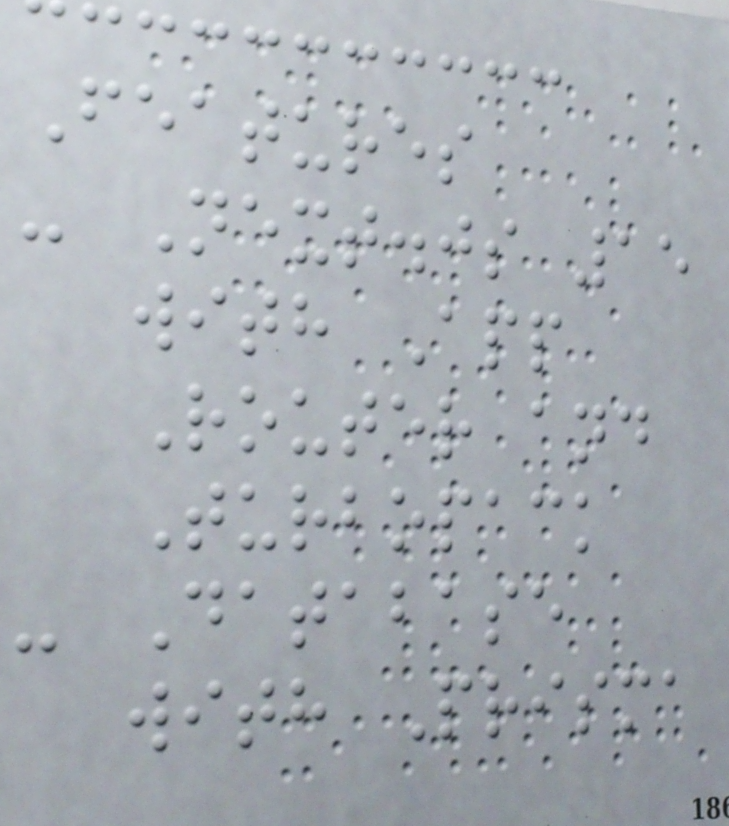Features
- Next.js 15
with App
Router and
Turbopack
- Database
with Prisma
